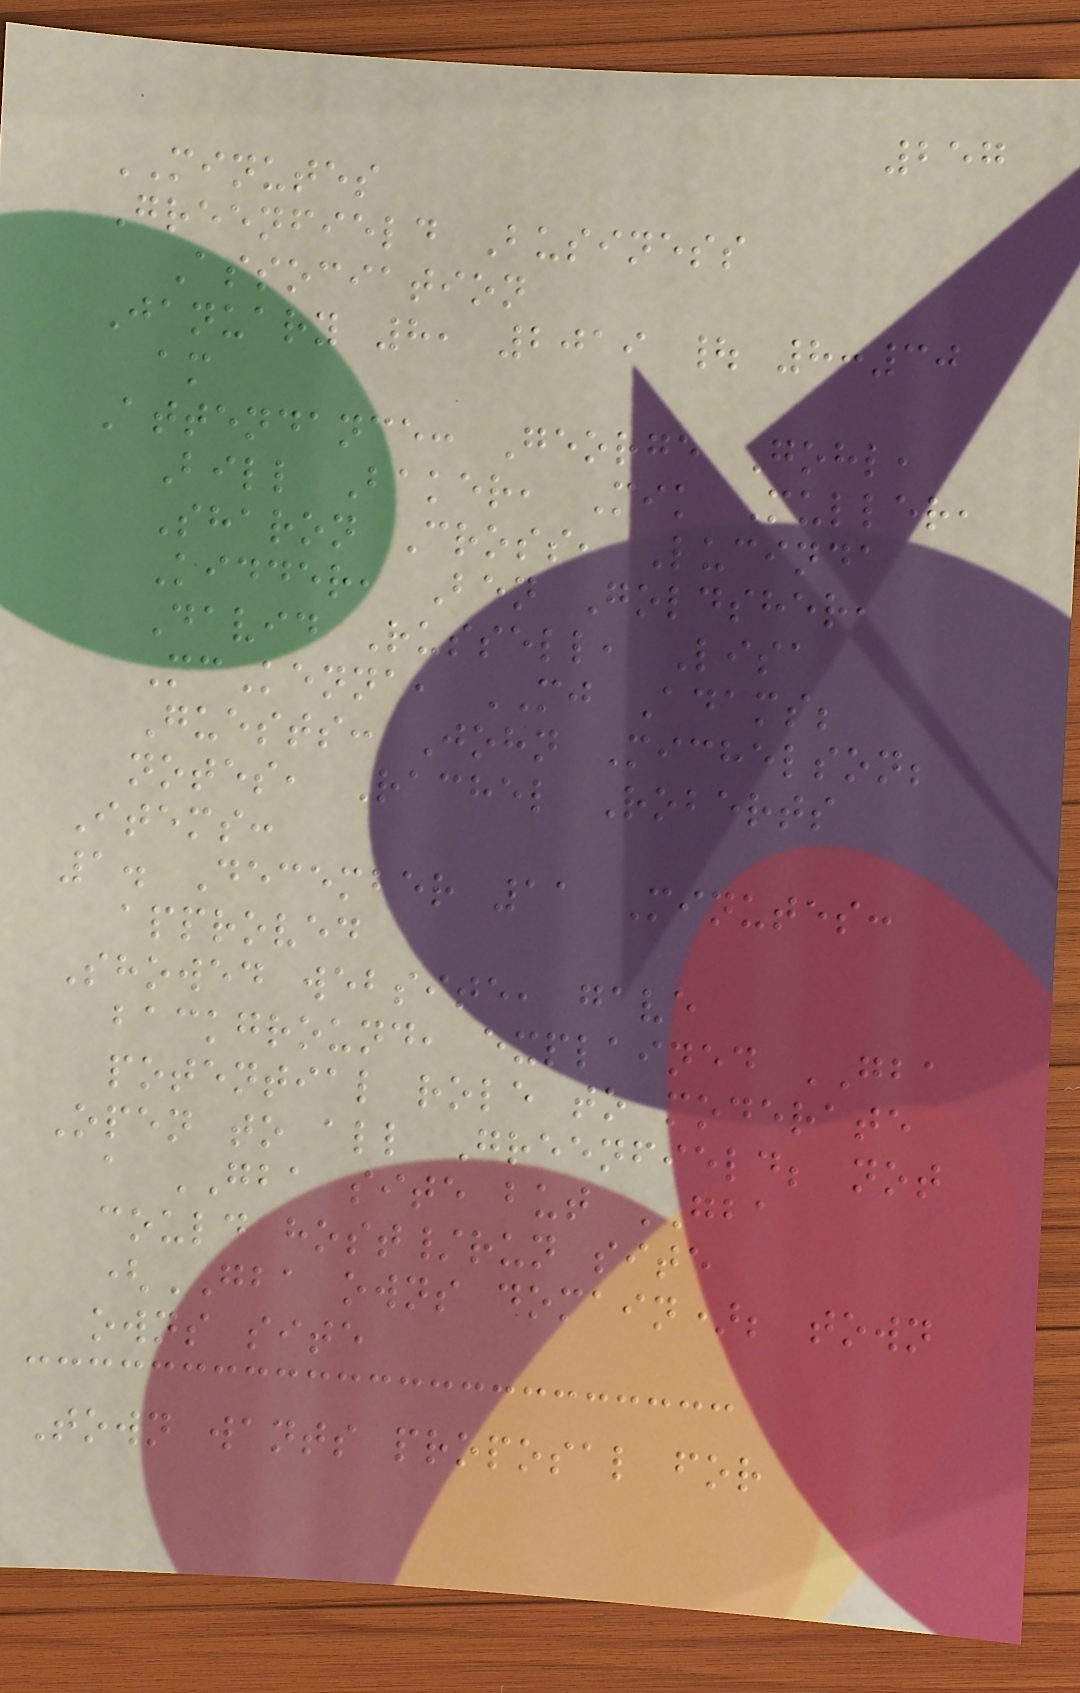257
MINUTES
Greenfield Business
Association
January 8, 2019 | 8:30
am
Attendance: George Gohl,
Bill Baker, Mik Muller,
Sharon Cross, Lucinda
Kidder, Ben Goldsher,
David Russell, Lisa
McKenna, MJ Adams;
Guests: John Michelson;
notes, Rachel Roberts
Items:
1. December 11 Minutes:
approved
Showed website, gave
background, explained GBA
potential role to moderate
Open to all Greenfield; not
a GBA site but GBA
could host/run site
(GBA owns domain); town
owns site
Town wants proposal for
